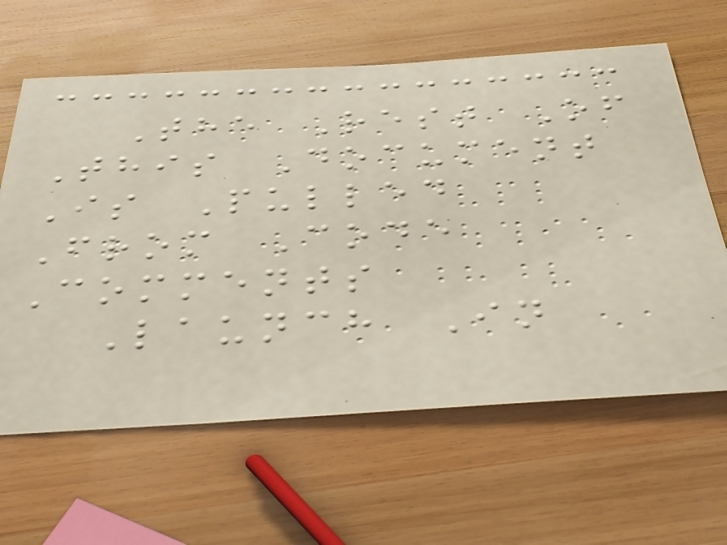The Rest Of
This Document
Is Pulled
From Code
Comments
Launch In
